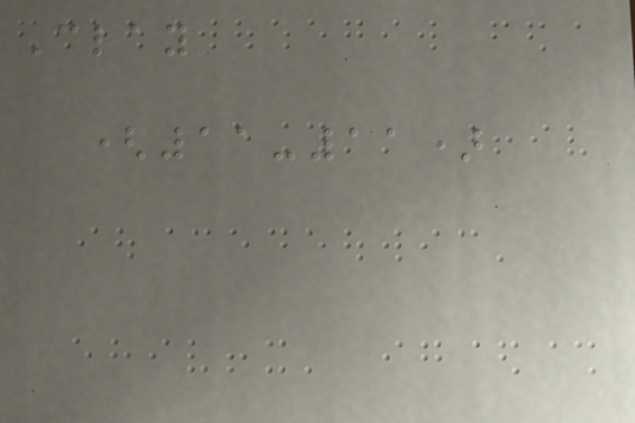Clay
(11-11)
